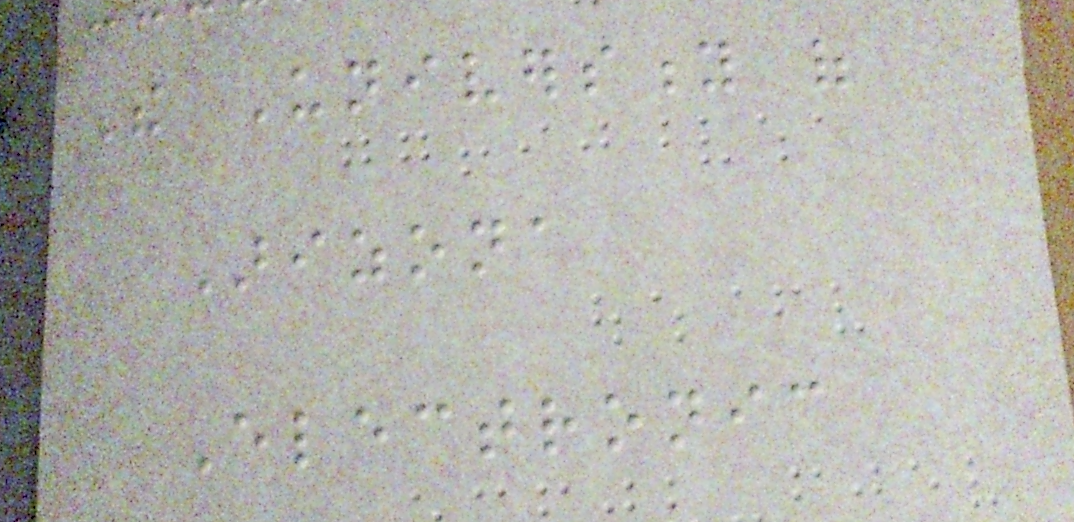The University of
Arizona
Electronic
